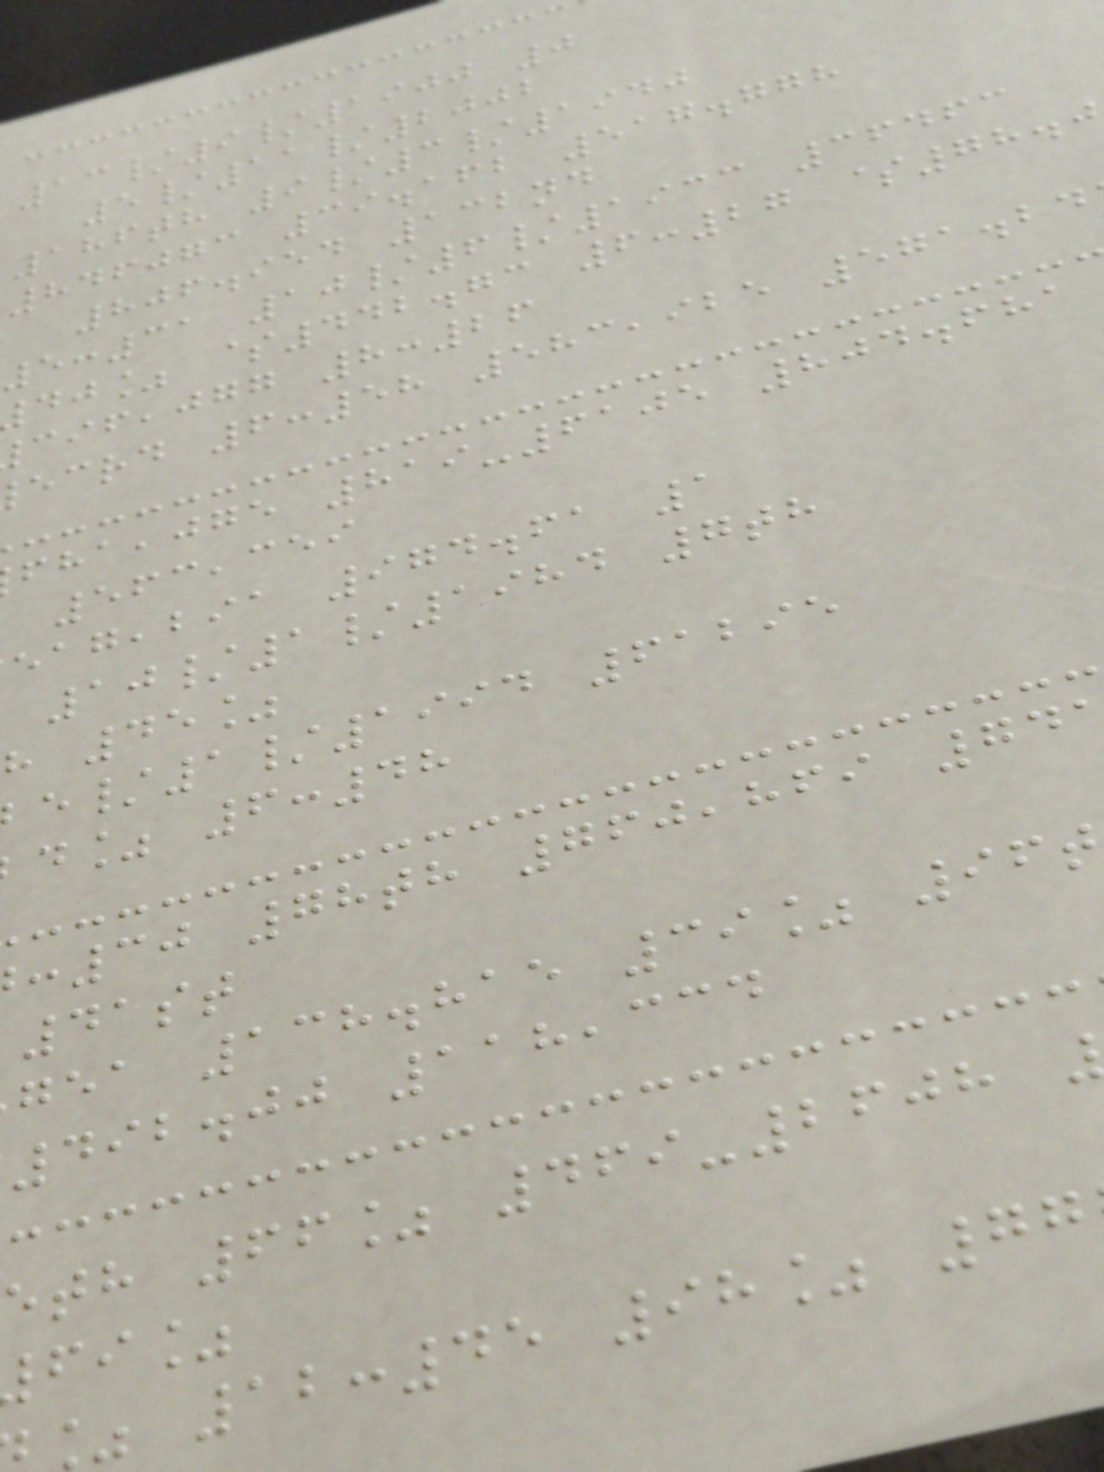13/9/1900 0
5/11/2002
186th 9/3/1940
846073 39.162 517.778
806.954 132nd
5:31 10/6/1933 36463
dj% $442.73 6:27 $78.0
,jgg 8:26
ecrd 6:58 583,925 571.24
,jge 819-6105 804.681
563,359
,bia 974.61 1
10/1/1984 7th
h 45%
/1/1994 61295
d% 6:48
:30 78th 760,869 74
41st
gea 138.815 39% 96t
492.00 118,334
eth 66% 469-2608
fi%
12:45 98% 77
